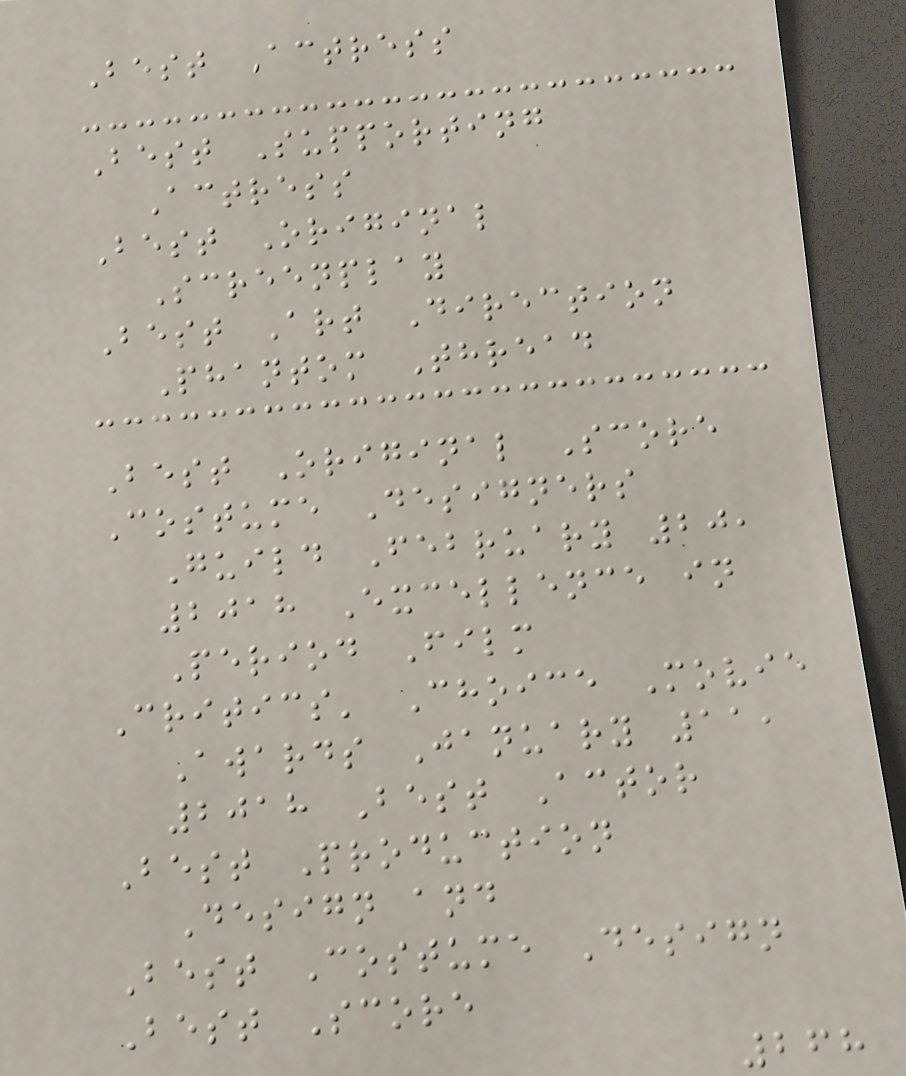Best Actress
Best Supporting
Actress
Best Original
Screenplay
Best Art Direction
Phantom Thread
Best Original Score
Costume Designers
Guild February 20,
2018 Excellence in
Period Film
Critics' Choice Movie
Awards January 11,
2018 Best Actor
Best Production
Design and
Best Costume Design
Best Score
268
